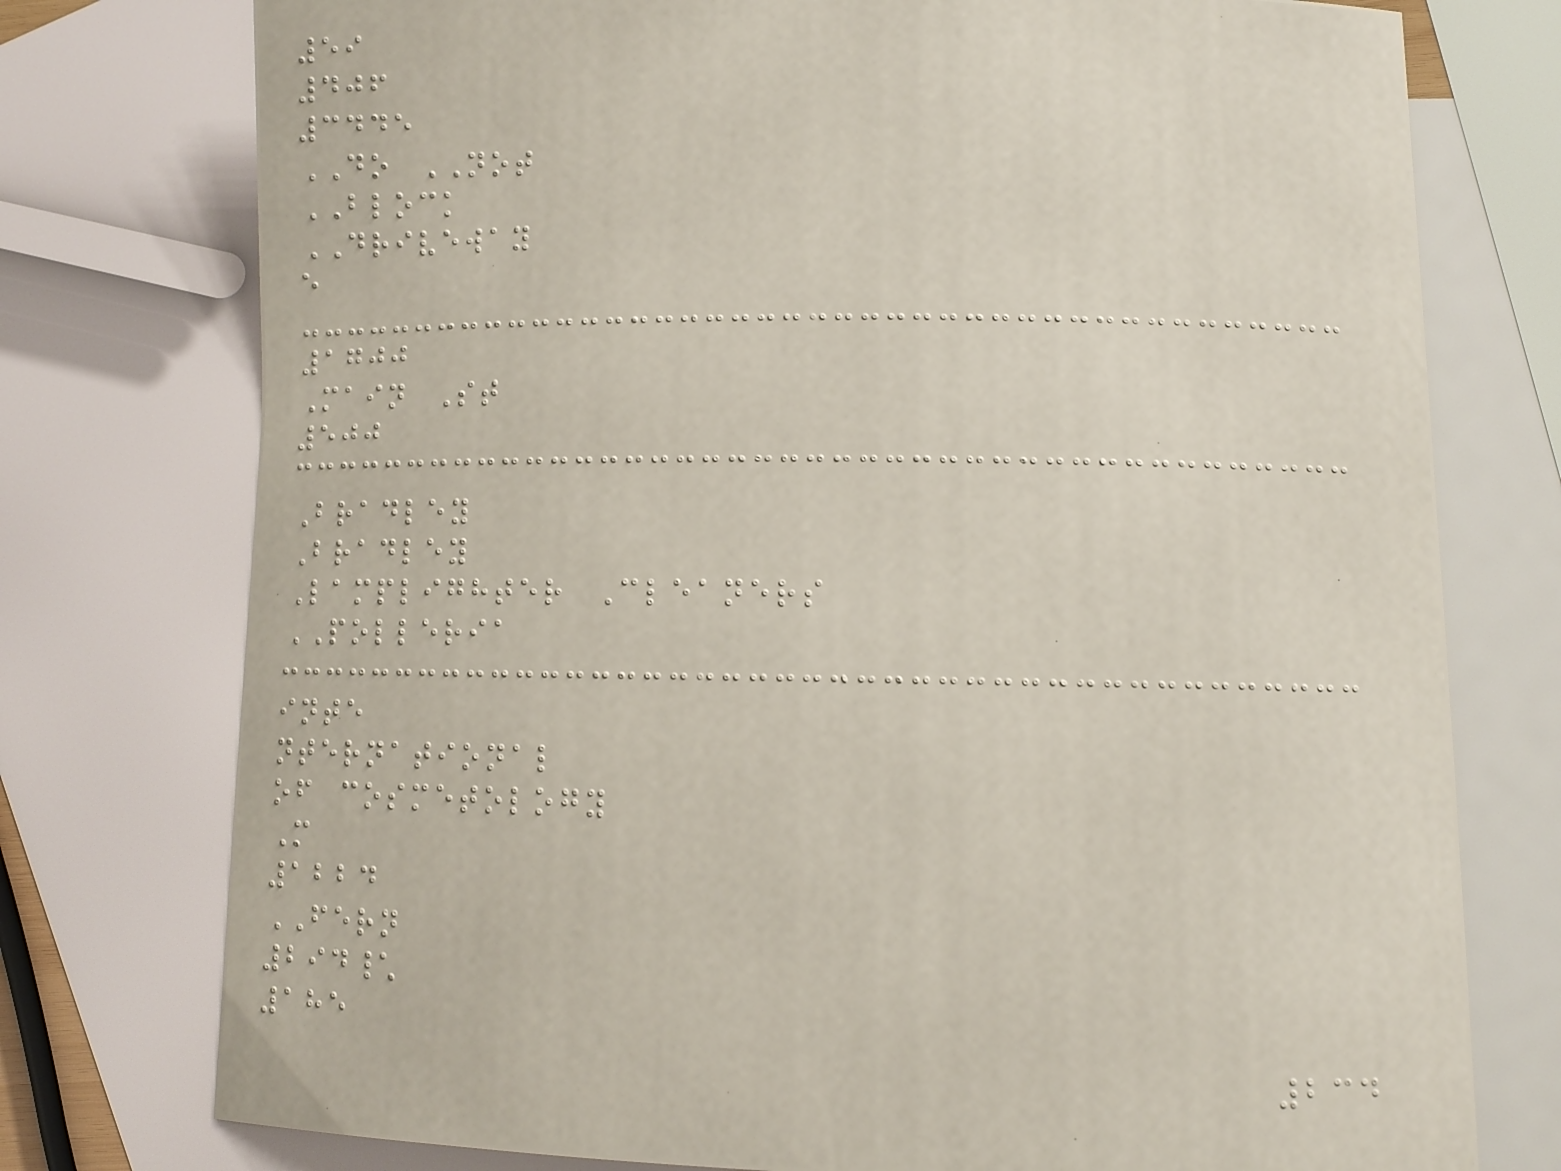59
406
3445
DO NOT
BLOCK
DRIVEWAY
e
1700
Main St
500
Bradley
Bradley
Lamplighter Cleaners
POLLERIA
inte
nternational
of cosmetology
M
1224
FERN
294\
185
234
